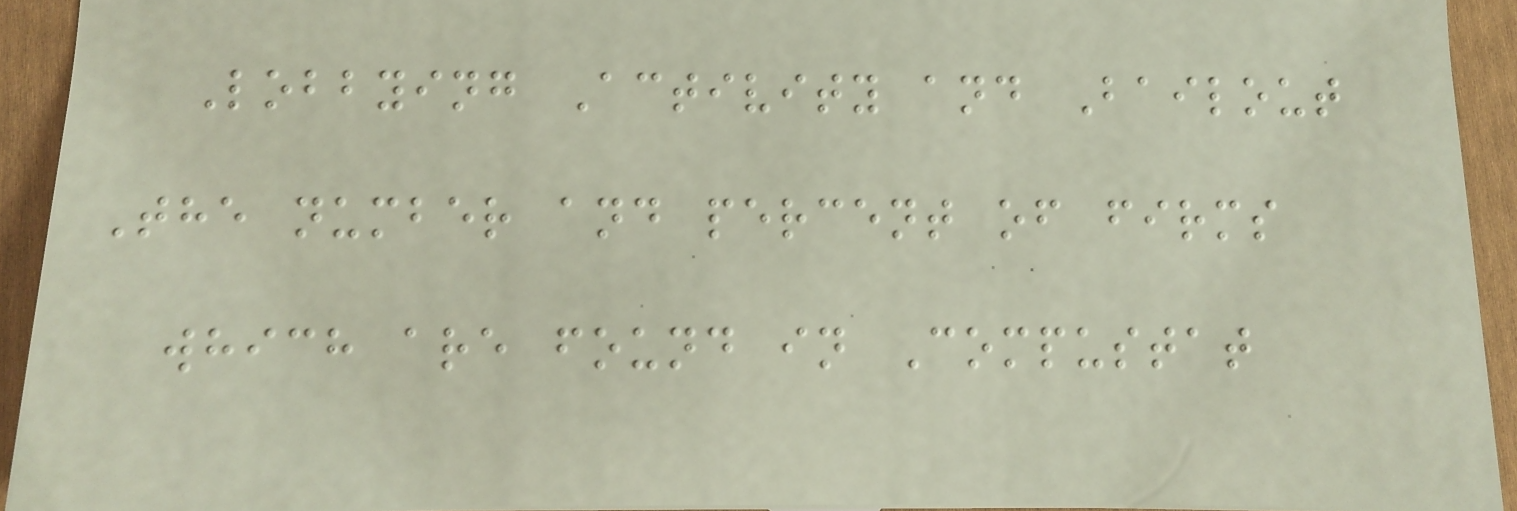Lobbying Activity and Bailout
The number and percent of firms
which are found in Compustat
